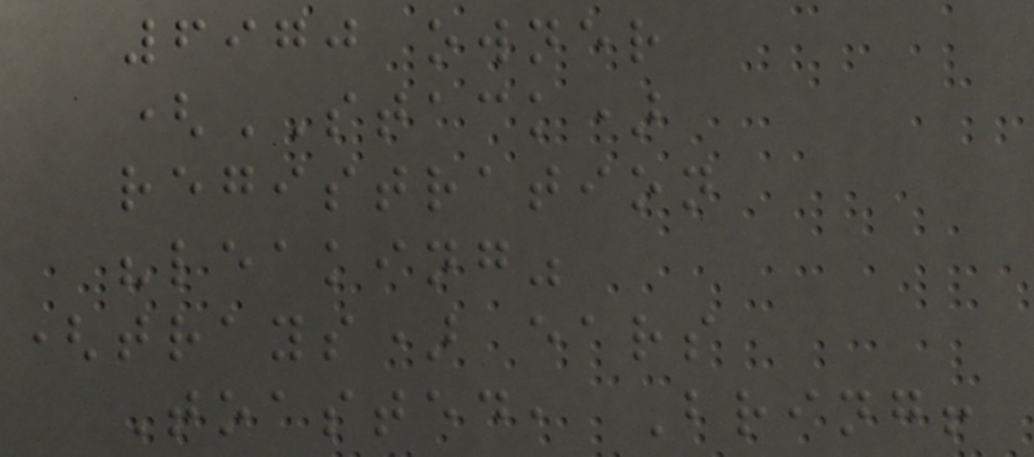6970 owner
(STACK)
registration
"leaking"
(trays) ears
Toasted, Bring!
